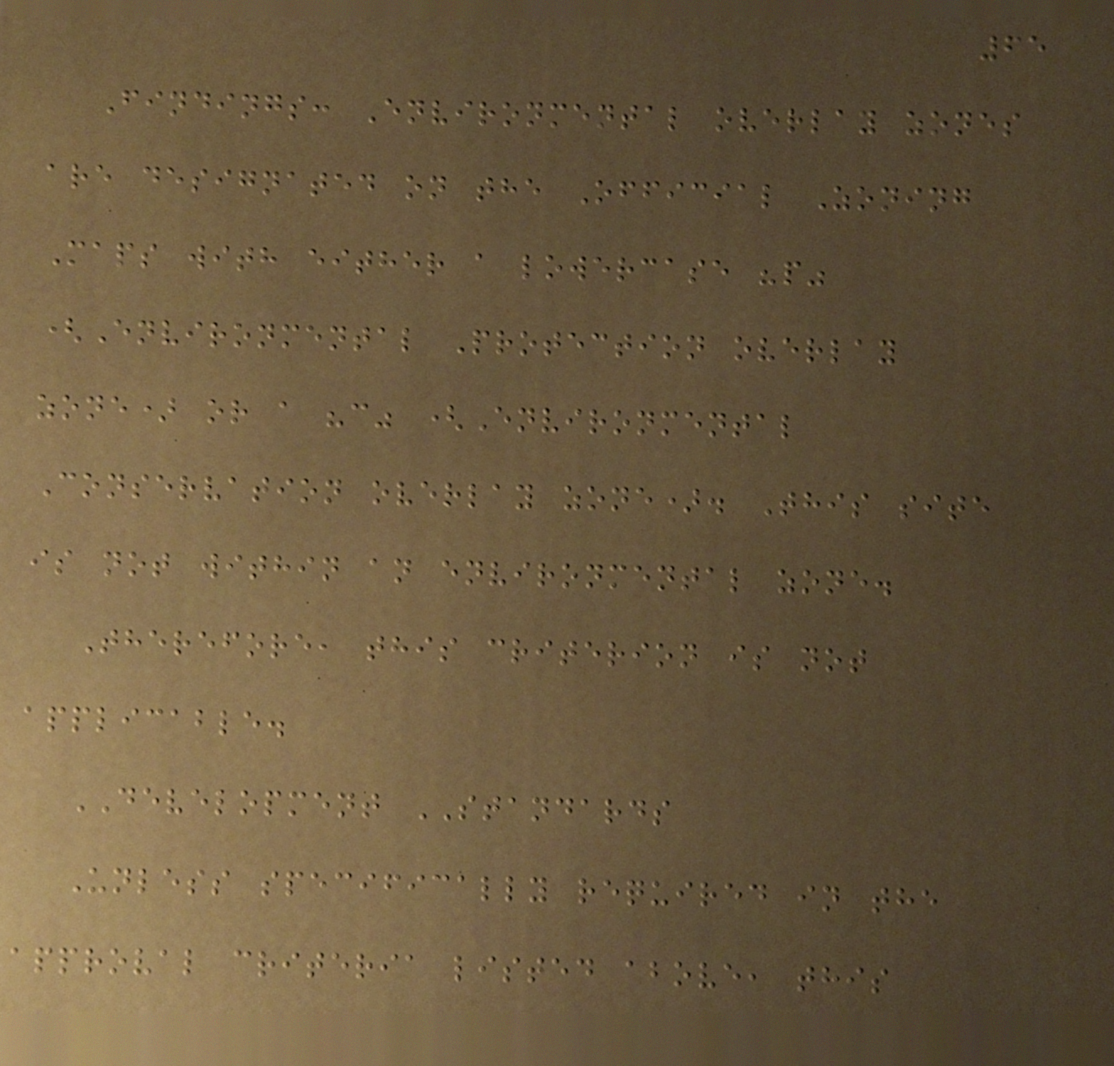65
Findings: Environmental overlay zones
are designated on the Official Zoning
Maps with either a lowercase "p"
(Environmental Protection overlay
zone) or a "c" (Environmental
Conservation overlay zone). This site
is not within an environmental zone.
Therefore, this criterion is not
applicable.
DEVELOPMENT STANDARDS
Unless specifically required in the
approval criteria listed above, this
